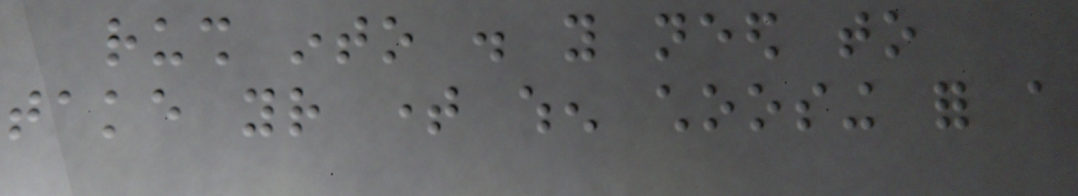rush into . you need to
take your time when choosing for a
